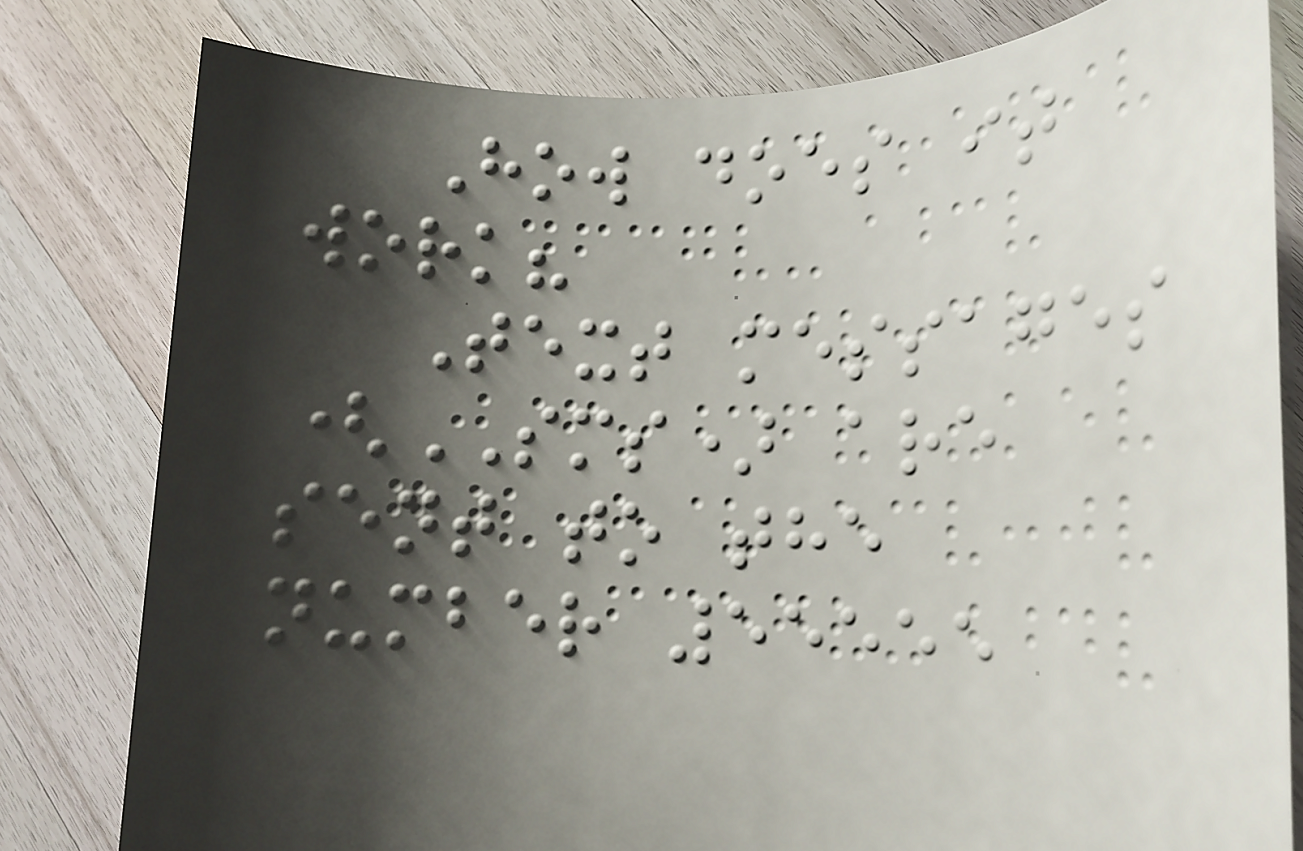How does it
work?
Text messages
(SMS) are
sent to the
number 55555
